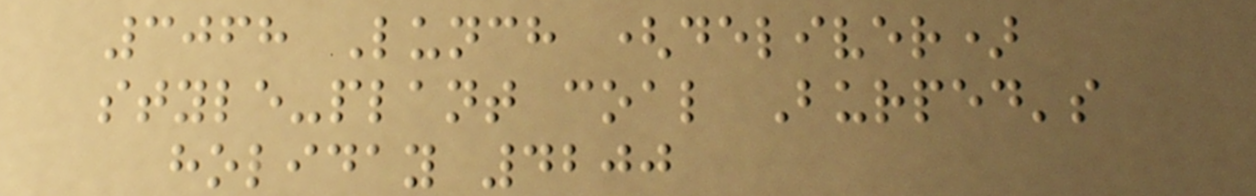3068 Lunch (deliver)
style-plant coal Burped's
holiday 4200
